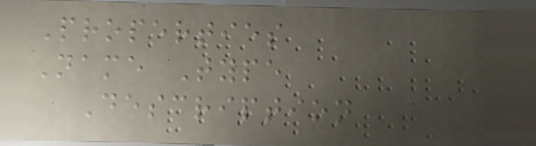Properties
Name Type
Description
